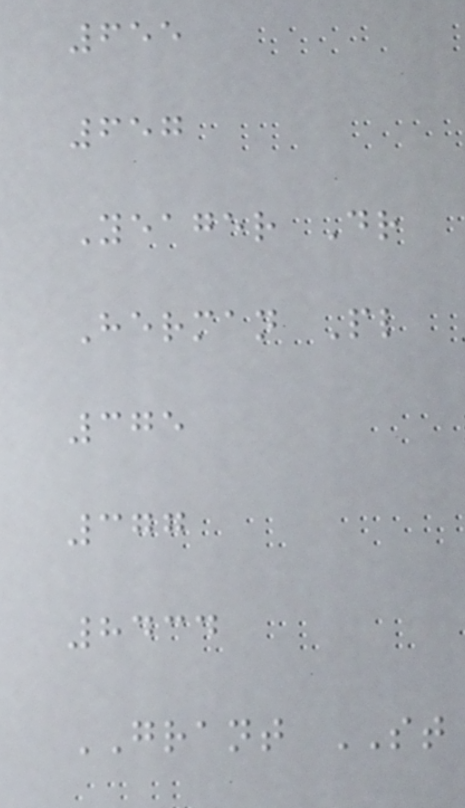655
657
Yeager Dr
Herman Pl
375
377
8434
GRANT ST
